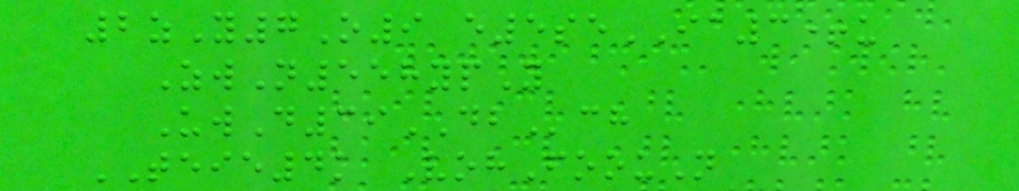2zY7O9 e5seIA3+u
ZwN558ypY
UwD39DBch
TEIE4k VohFoouN
